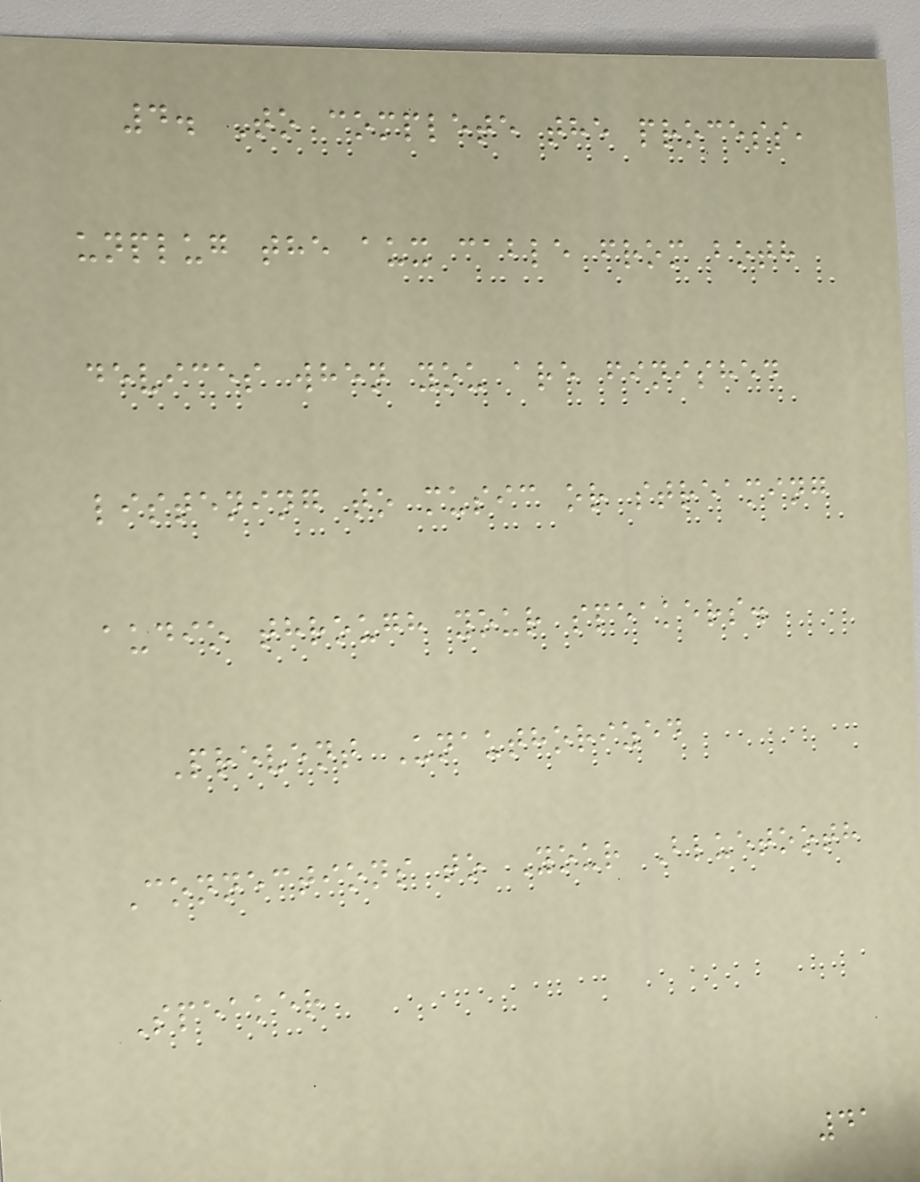4. To complete the process,
unplug the aux cable from both
devices when you are finished
listening to music or streaming
audio through your speakers.
Prevent Unauthorized
Connections to Your Bluetooth
Speaker
41
